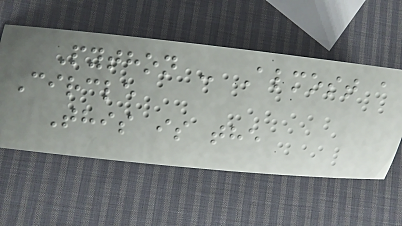Python - Almost a
Circle
This is the
